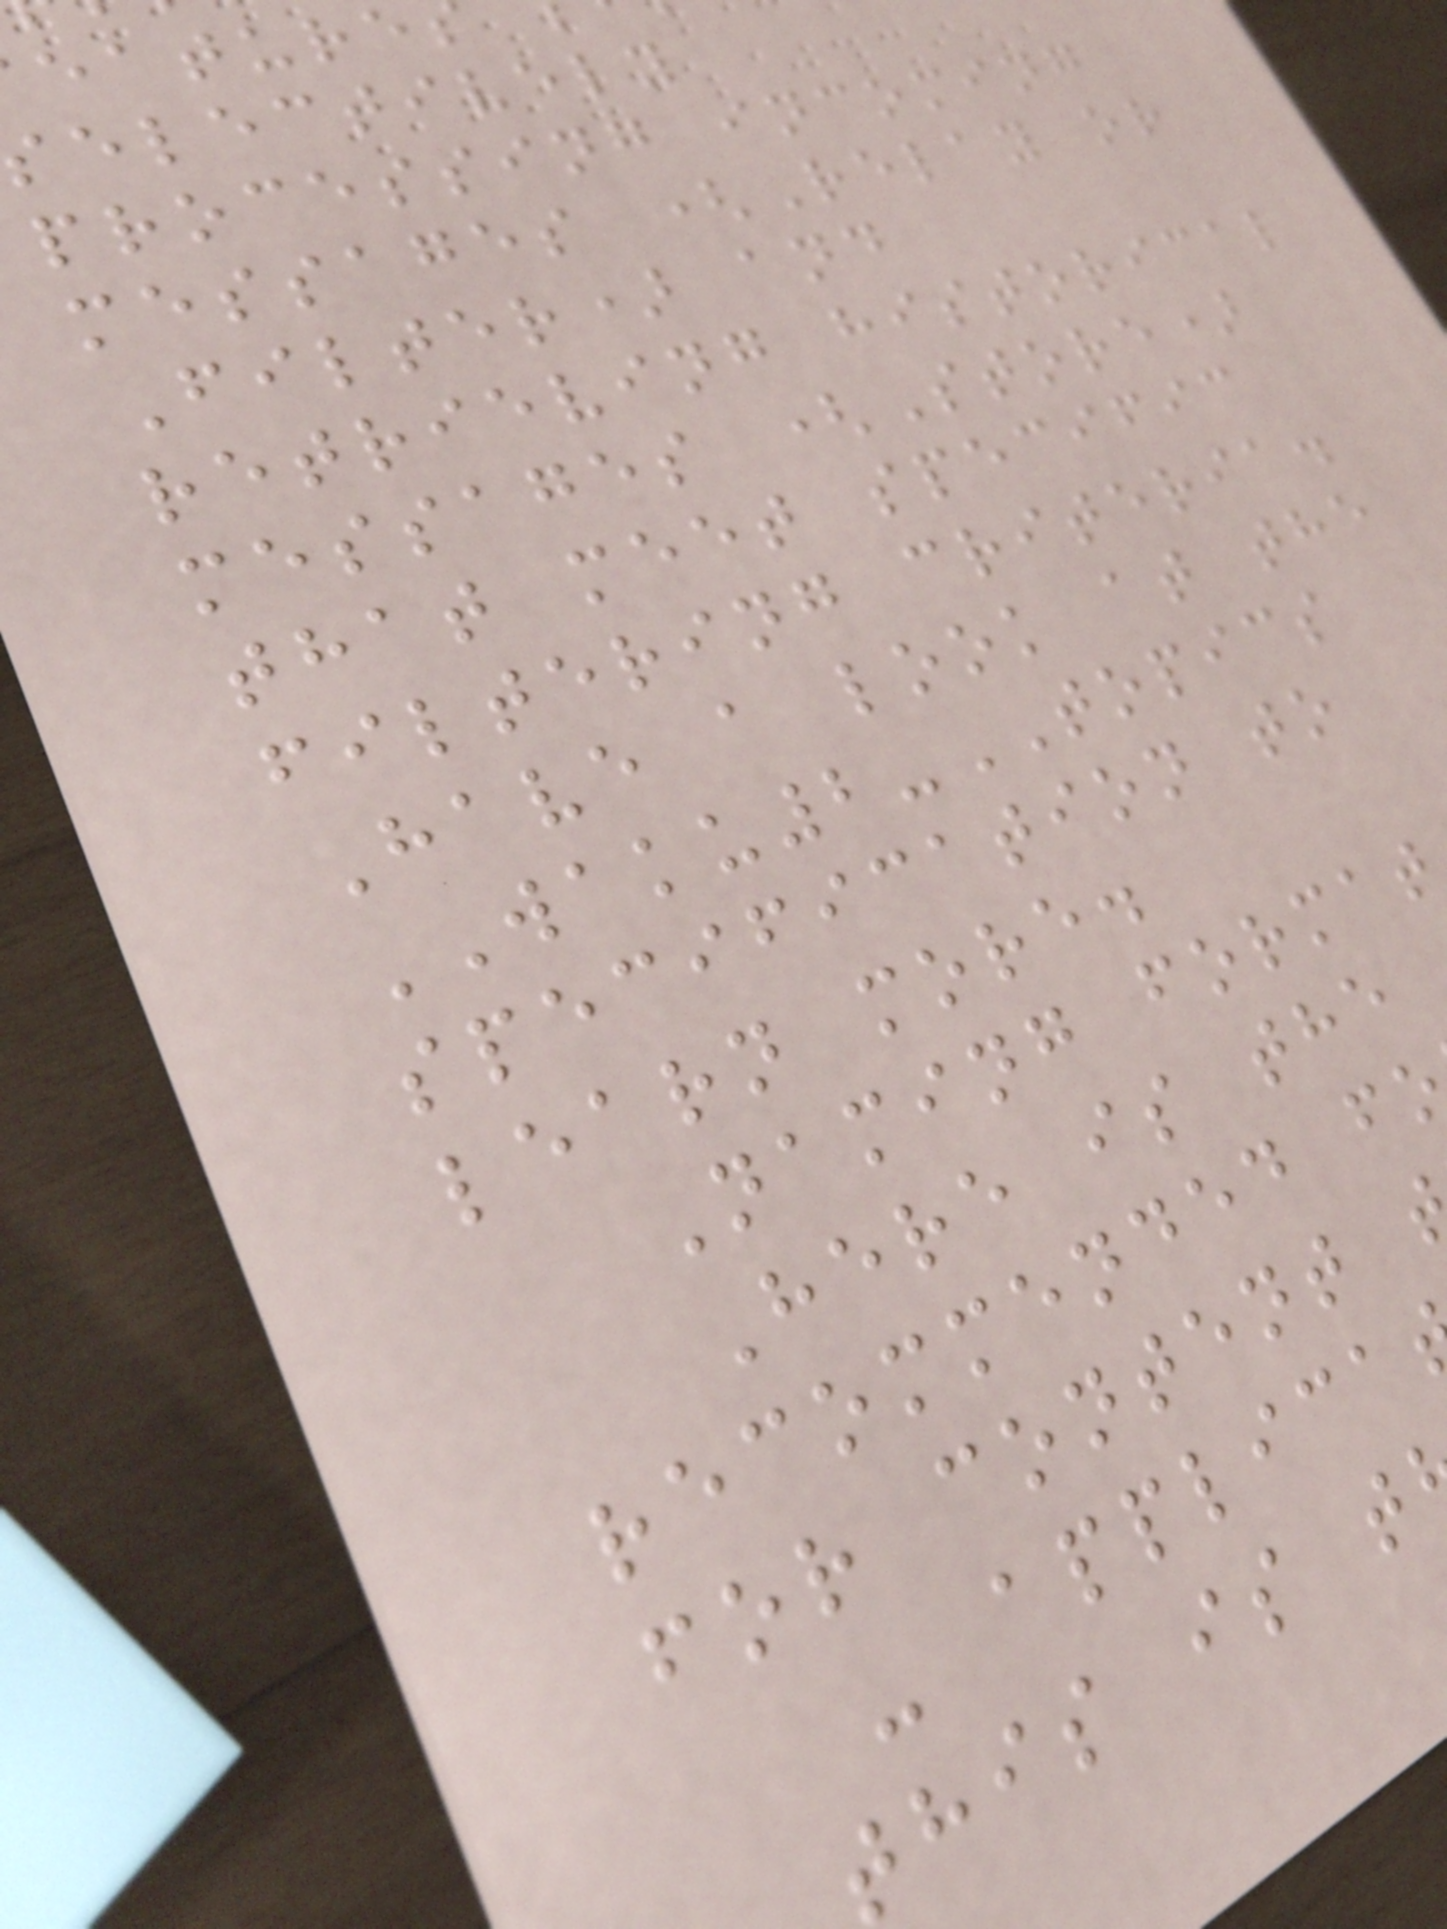electively
processing incoming
messages (Relay or
Filter) and
retrieving historical
messages (Store)
that meet specific
filtering criteria.
Have a look at the
WAKU2-TOPICS
specification to
learn more.
Naming format
Here is the
recommended f
for content
- applica
this is t
